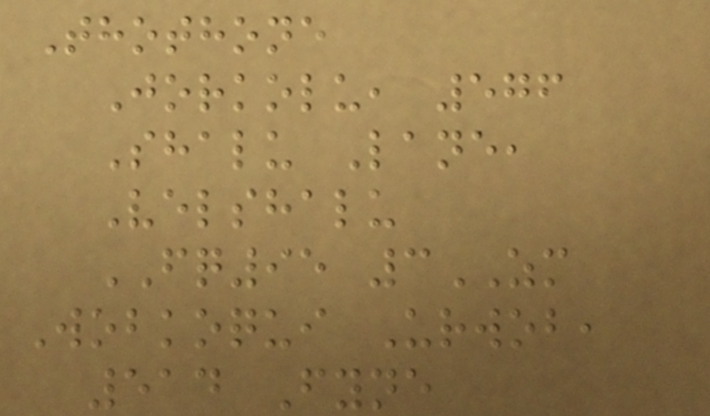Thothone
Jorkolu, 576
Shalu Lane,
Velshalu
FQ95 3ZM
Wobkoqui Urwob,
514 Fyne
